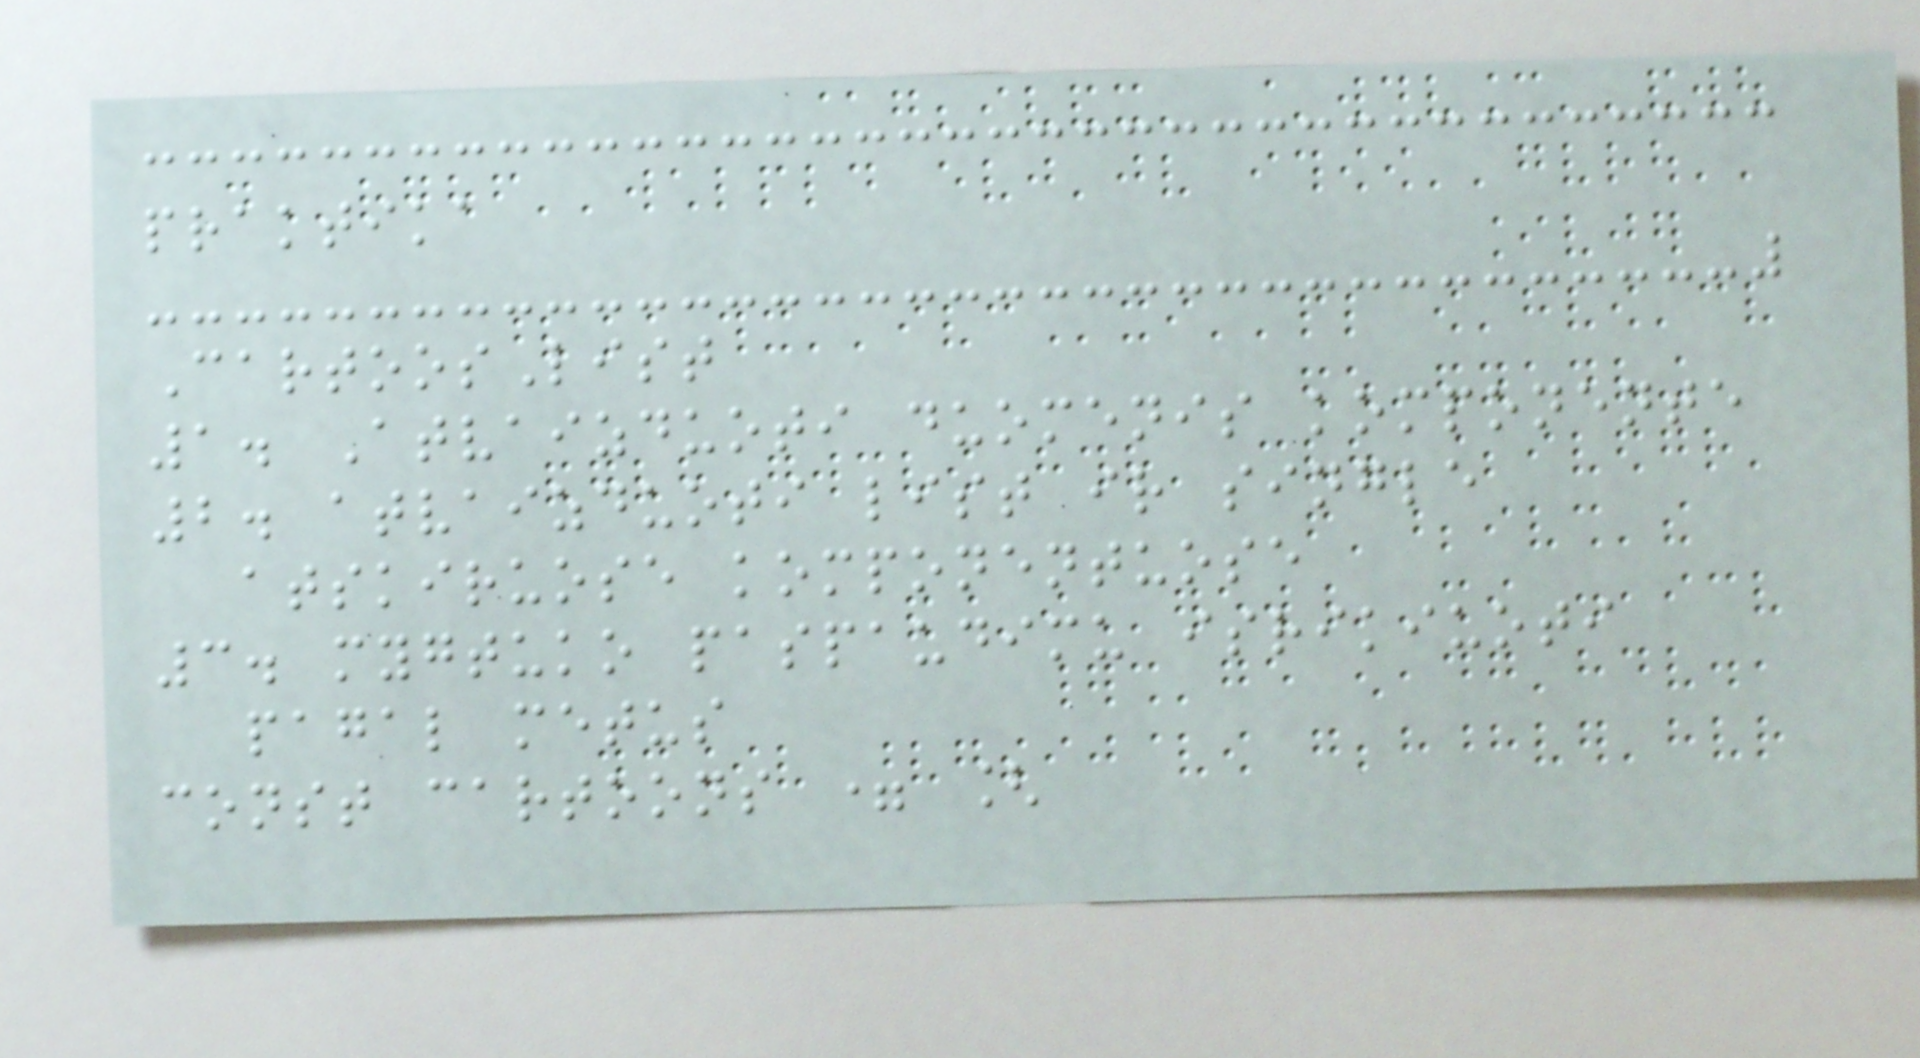praktika
CartoosList
1. Atvaizduoti duomenis komponente
2. atvaizduoti list ir single
atskiruose komponentuose
3. mygtuko paspaudimu isrikiuoti
pagal metus
const cartoons = [
